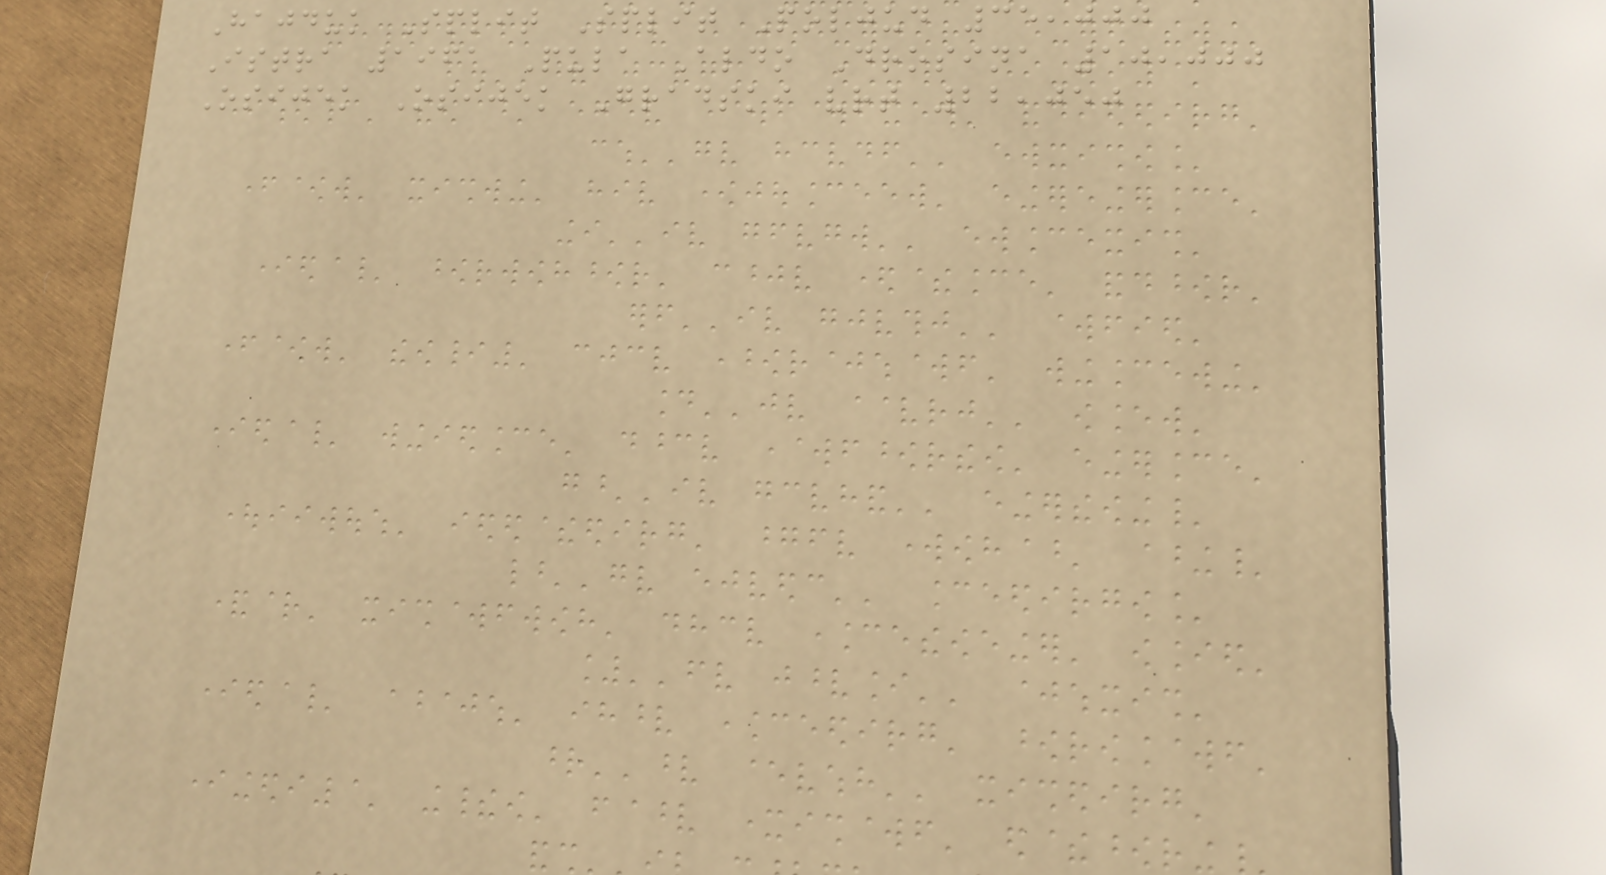Hajduk Split Split Poljud 35,000
Istra 1961 Pula Aldo Drosina 10,000
Osijek Osijek Gradski vrt 22,050
